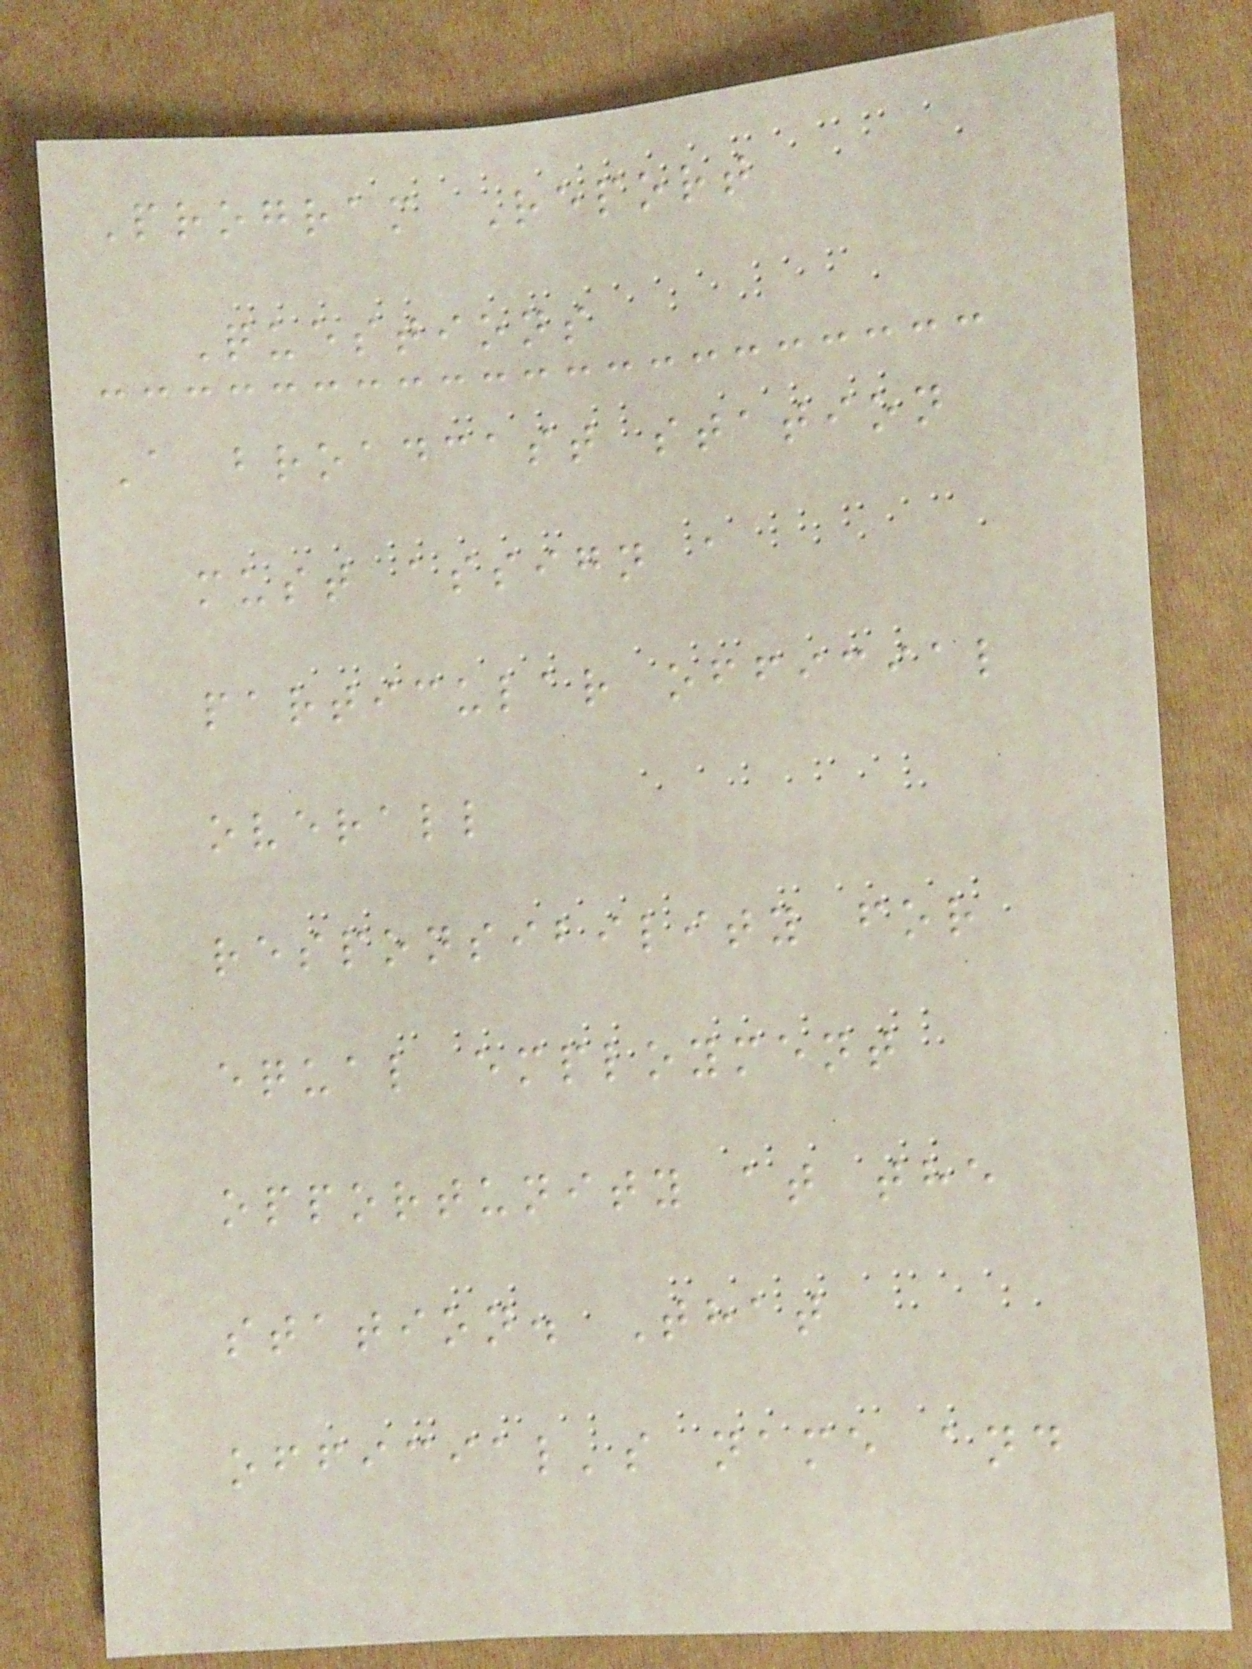Program Report
Questions
A broadcast station
must assign a
particular official
overall
responsibility for
equal employment
opportunity at the
station. That
official's name and
